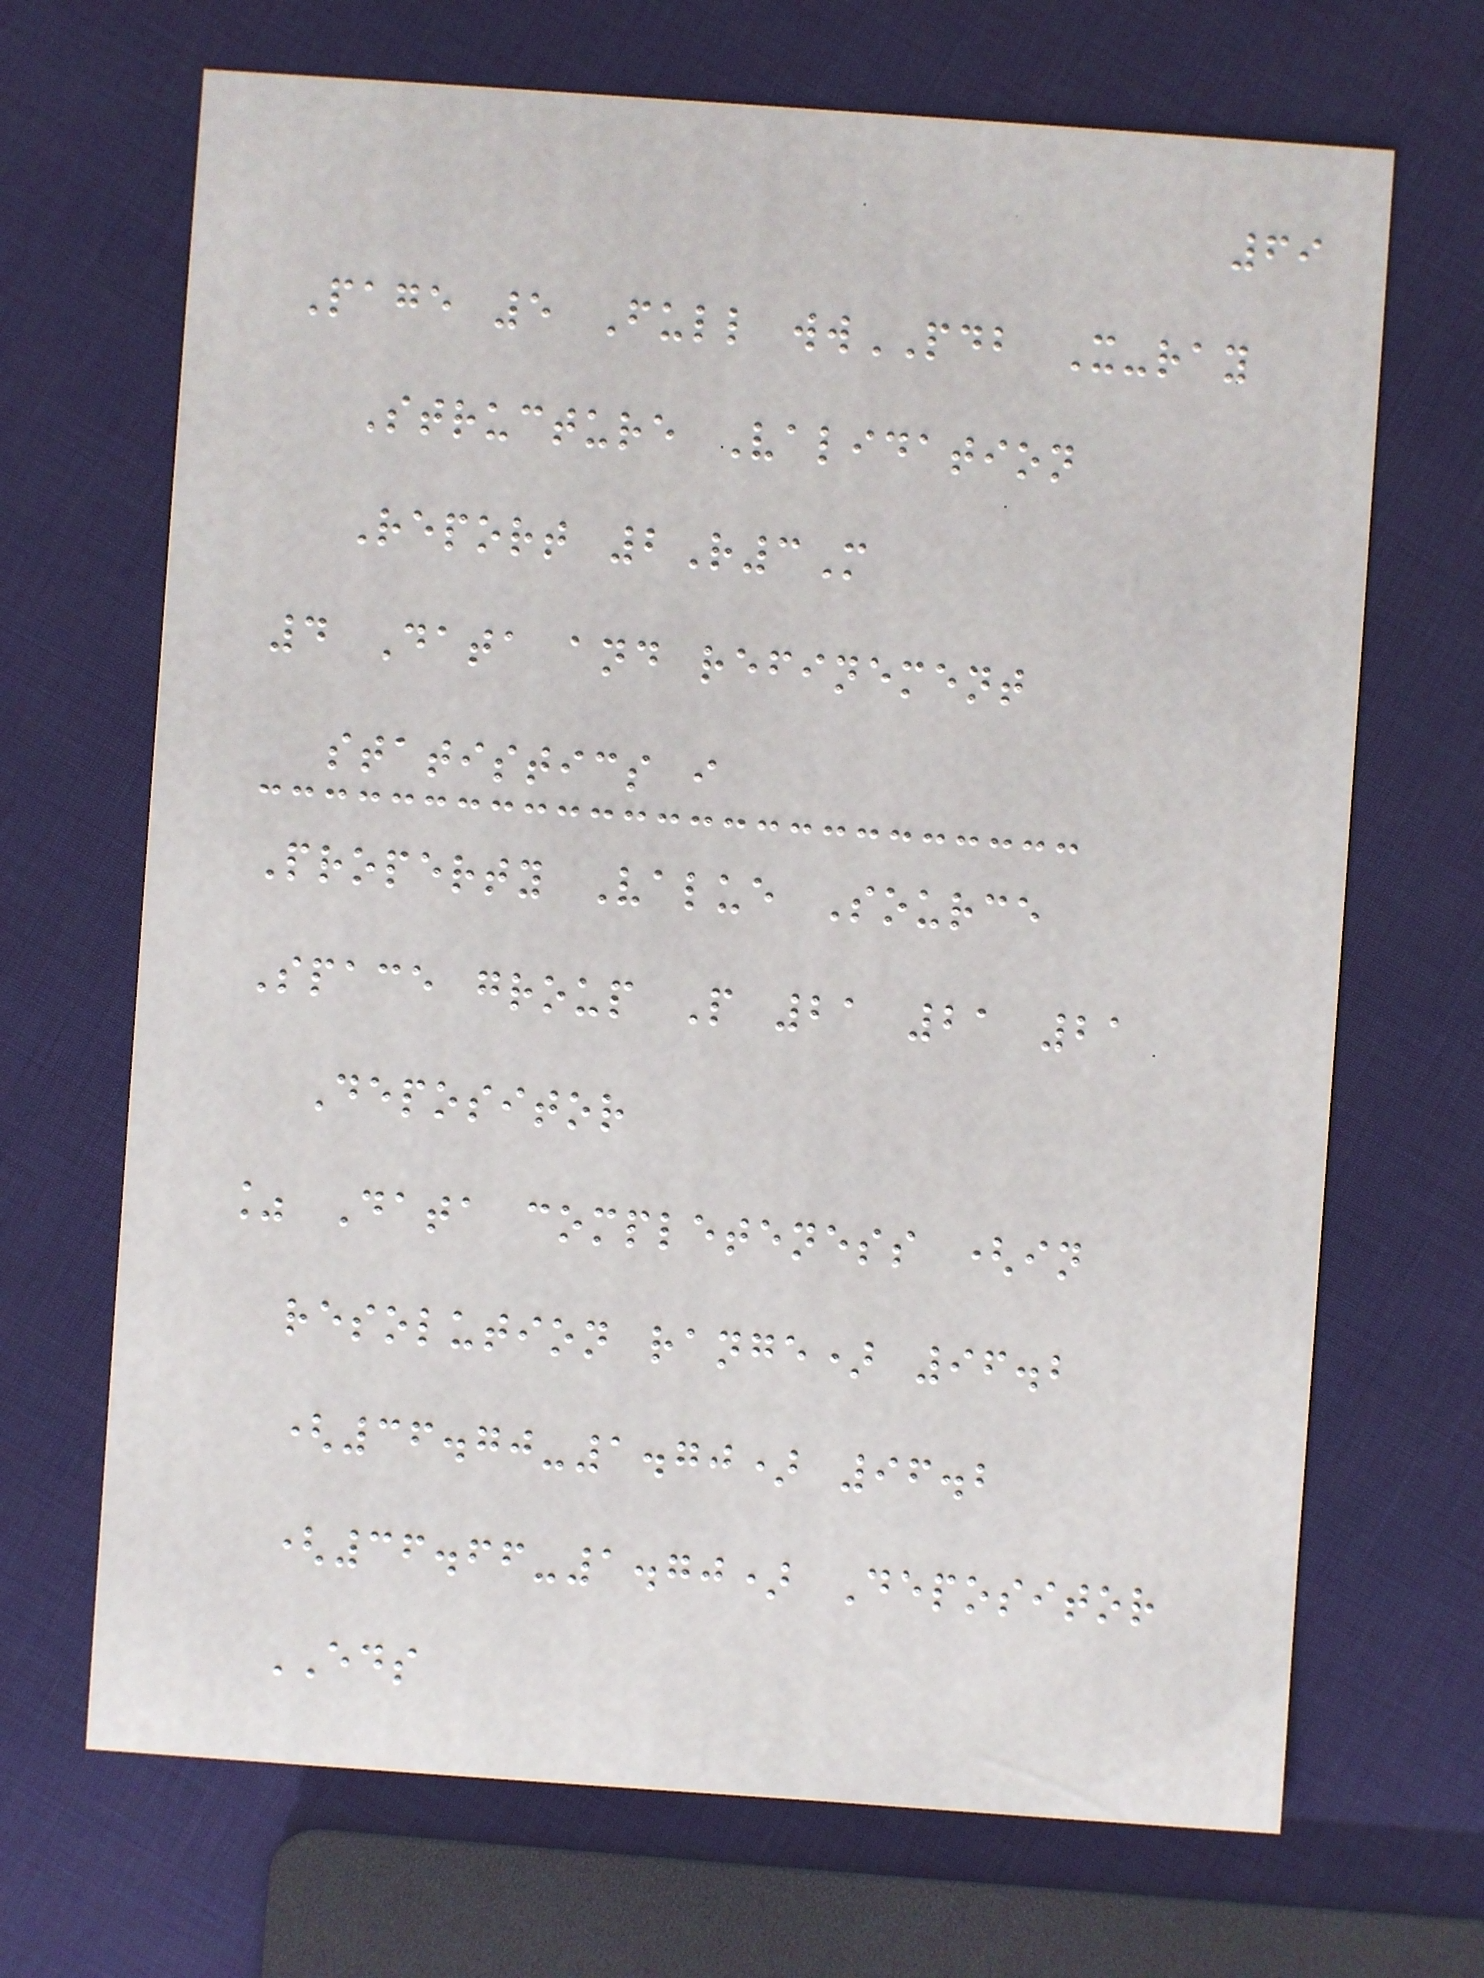69
Page 5 Full wwPDB X-ray
Structure Validation
Report 2R3M
4 Data and refinement
statistics i
Property Value Source
Space group P 21 21 21
Depositor
% Data completeness (in
resolution range) 96.2
(36.70-1.70) 96.2
(36.66-1.70) Depositor
EDS
